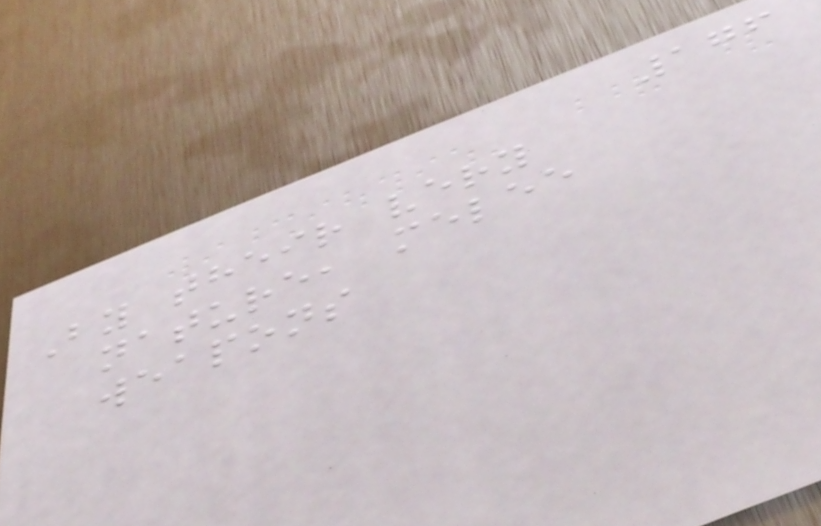176
By their very
nature, melee
weapons
